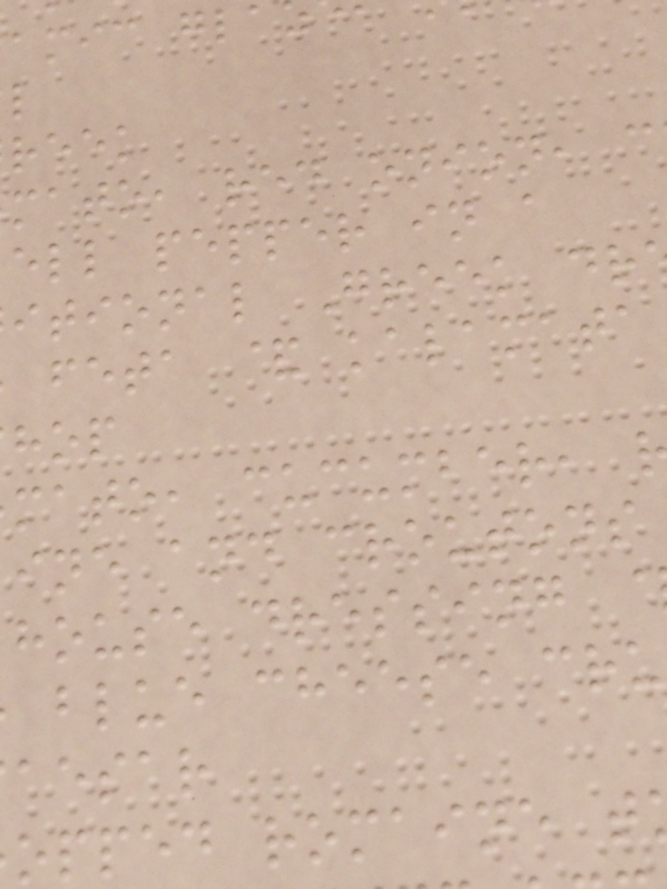amic gla
reek
mato, red onion, c
ell pepper in a
itional Greek dr
feta & kalamata
mato, cucumber,
ine and croutons
house dressing
blue cheese cru
aesar
opped romaine t
